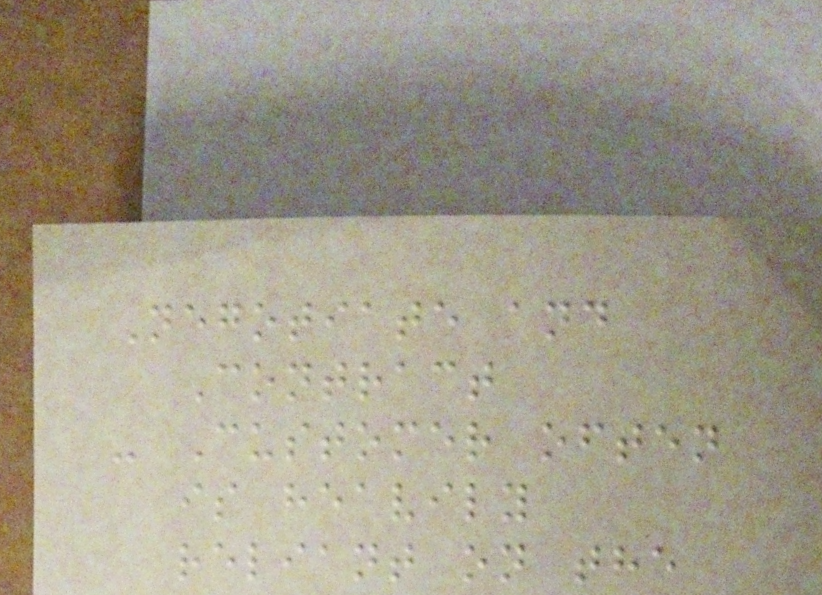Negotiate and
Contract
- Customer often
is heavily
reliant on the
